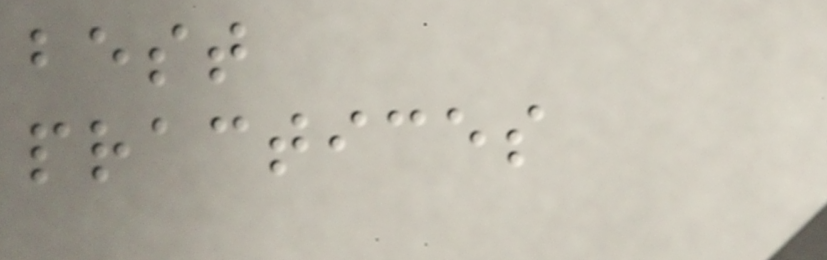best
practices
